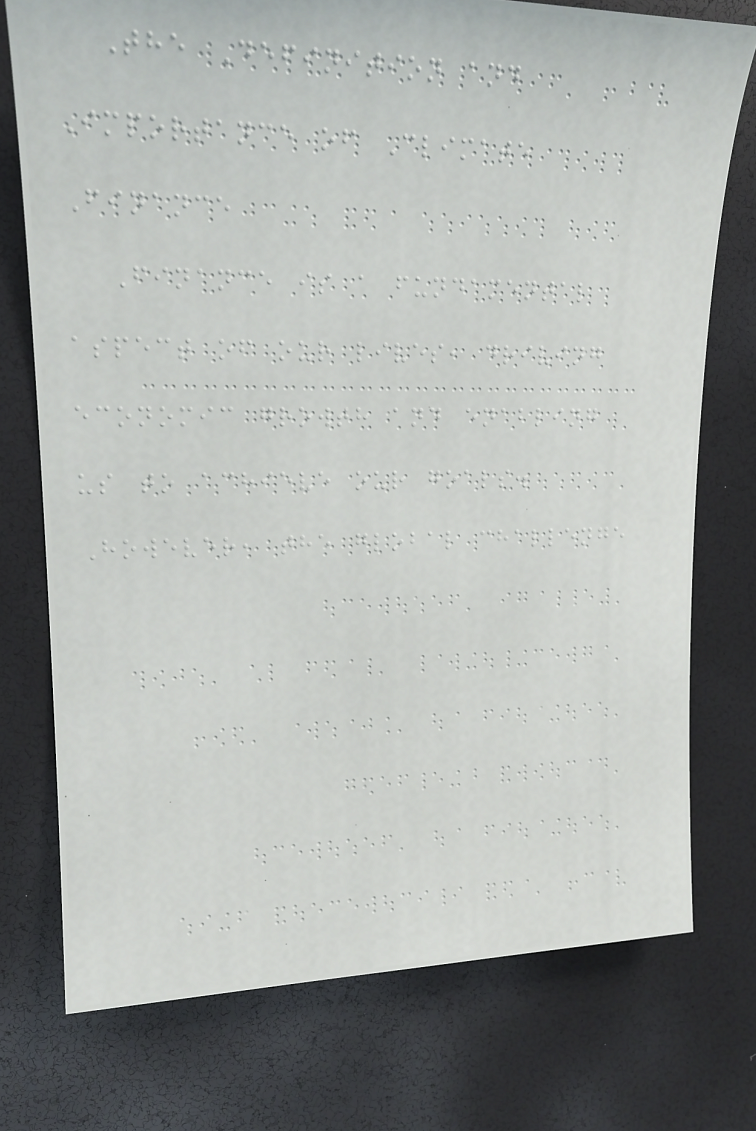The Definition and
Importance of Climate
Finance
Finance is a fundamental
aspect of our lives, driving
economic growth and enabling
us to achieve our goals.
However, the global challenge
